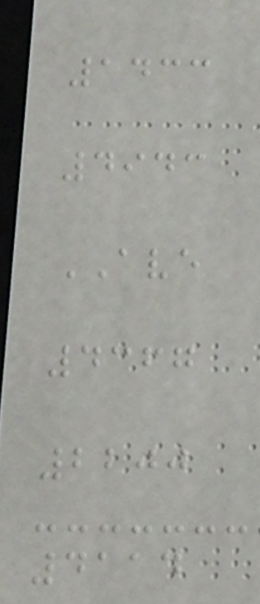1433
4943
AVE
4367
2200
4114
